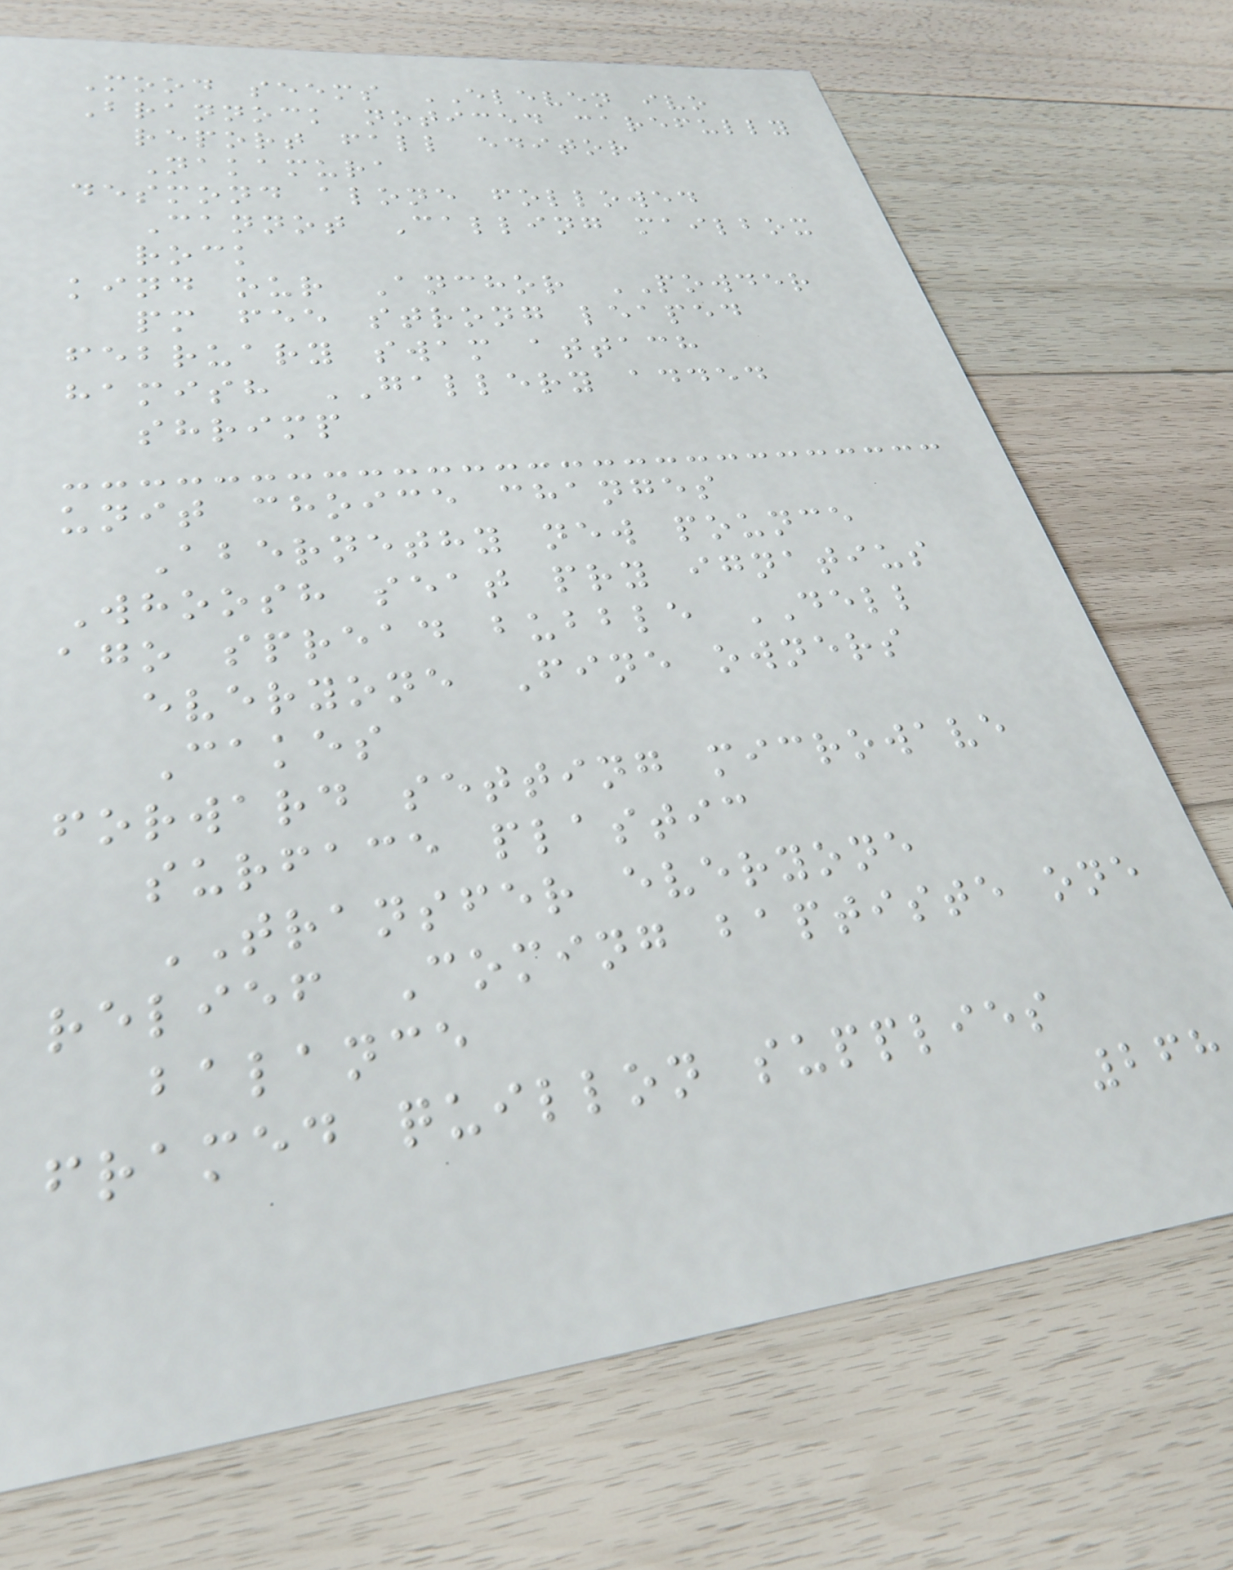Mood seems ELEVEN ivo
Brannock noticed carefully
report fall editor
Nakamura
desmond alone followed
Cannot Calling mailbox
rock
kind our Anchor POWDER
pm fee strong leaped
february swam attach
hamish GALLERY added
shrimp
unit choice changes
Abernethy new pounce
Whoosh seat pry ignatius
ago spread bubble DELL
everyone Fine owners
Cakes
forward setting microwave
surface plastic
TRANSFER everyone
relief Coming baptiste one
balance
framed quillon supplies
268
